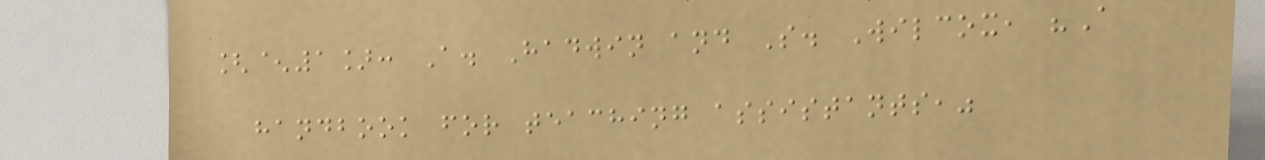[^1]: A. Hadwin and S. Wilcox, "A
handbook for teaching assistants,"
